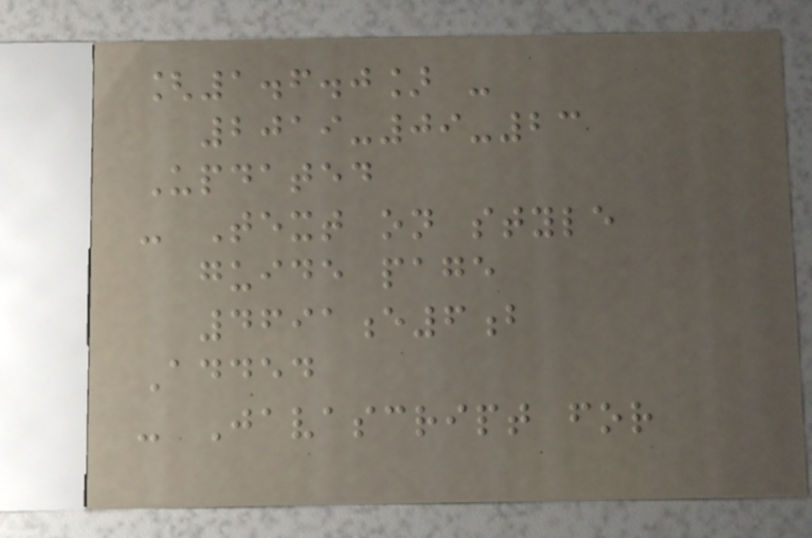[1.6.0] -
2019-09-23
Updated
- Text on style
guide page
4691e6b
Added
- Javascript for
